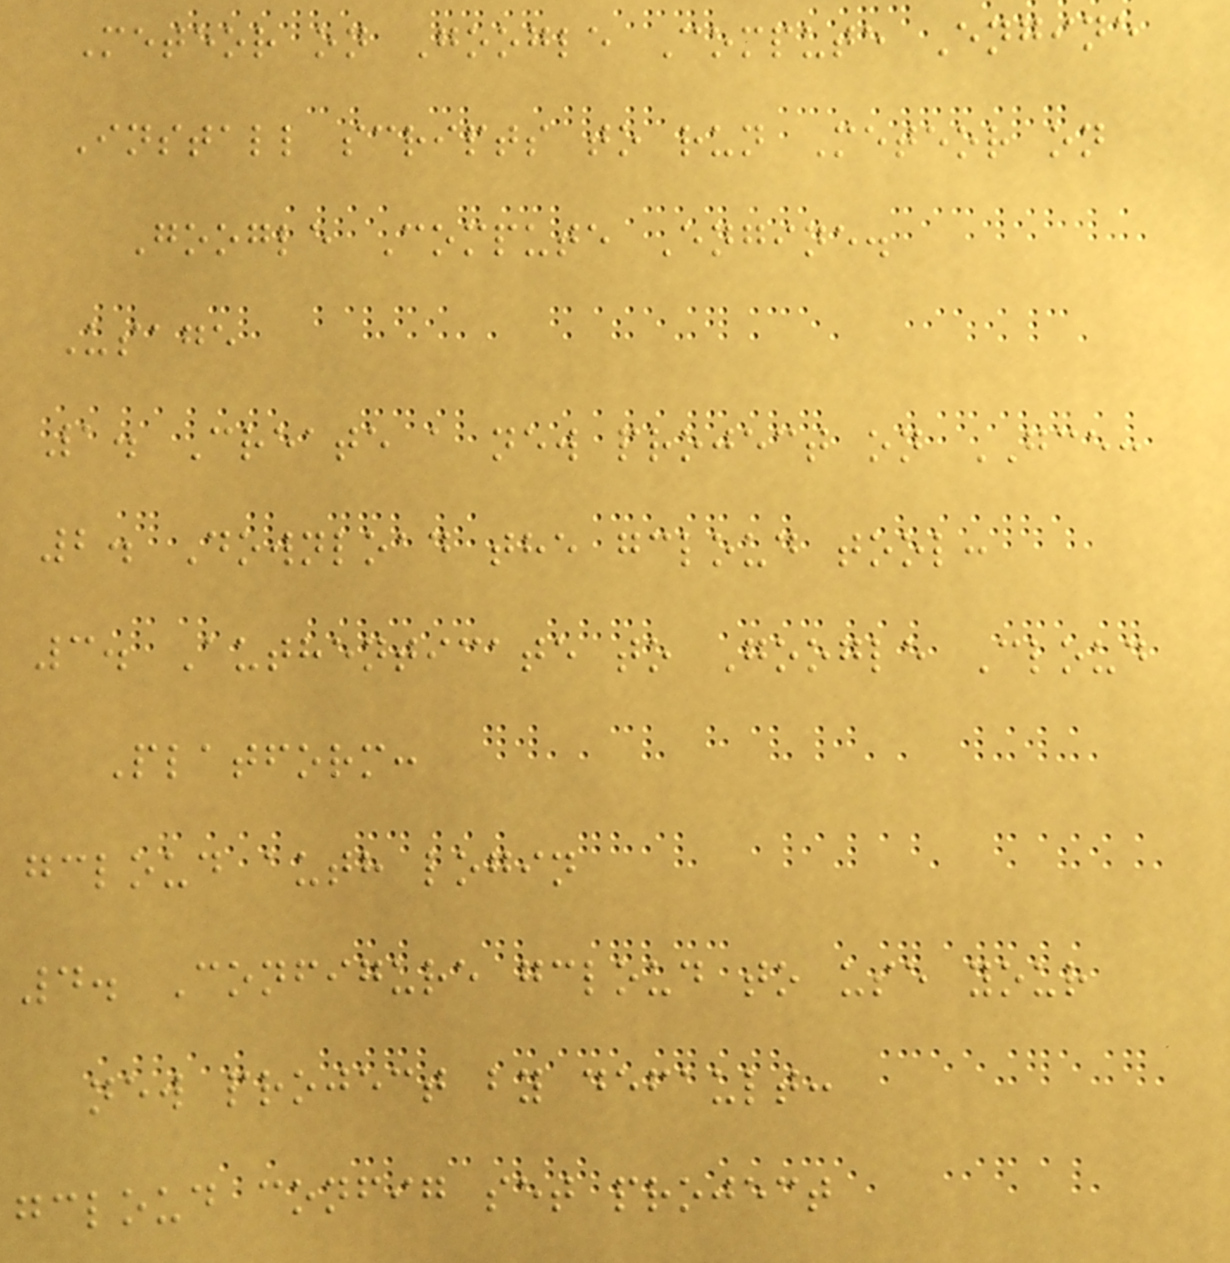Meteor on Google Compute Engine
Install scripts to run Meteor on
Google Compute Engine.
Usage
1. Create a new project on GCE:
2. Download the gcloud tool:
3. Authenticate to Google Cloud
Platform:
gcloud auth login
4. Configure gcloud to use your
new project by default:
gcloud config set project
